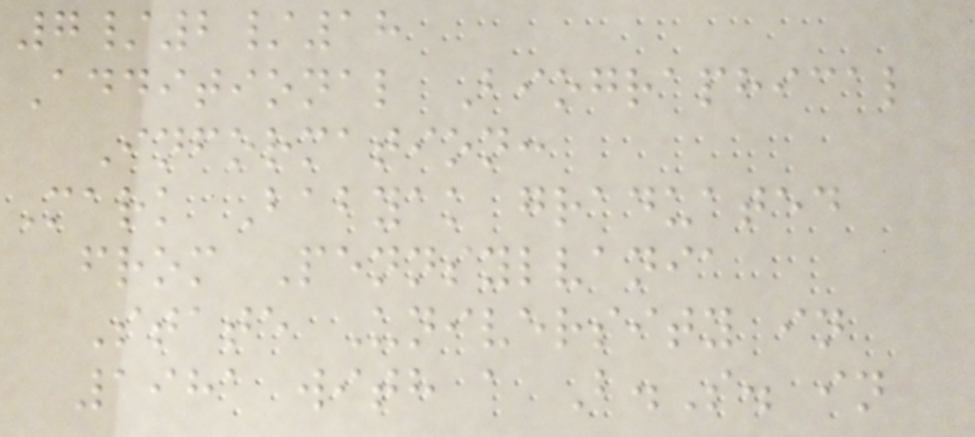7/2/18
Additional Biographical
Information:
Mark Babyak graduated
from Pennsylvania
State University in
1981 with a B.S. in
